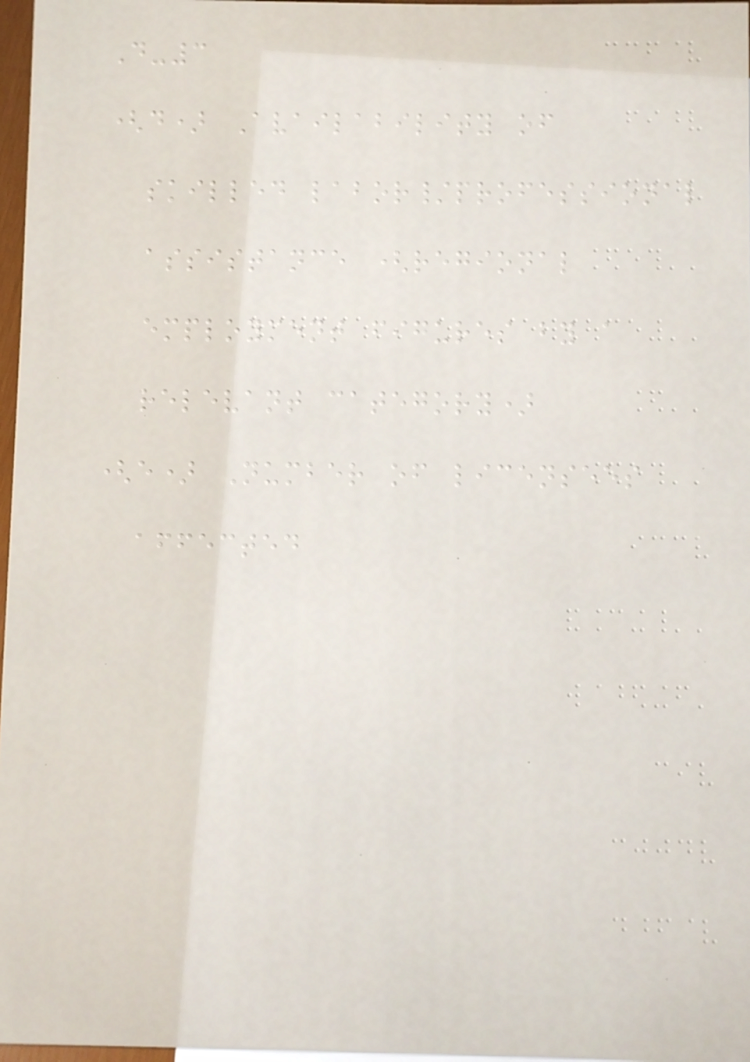D-3
(d) Availability of
skilled labor/professional
assistance (regional
employment figures by a
relevant category)
(e) Number of licensees
affected
